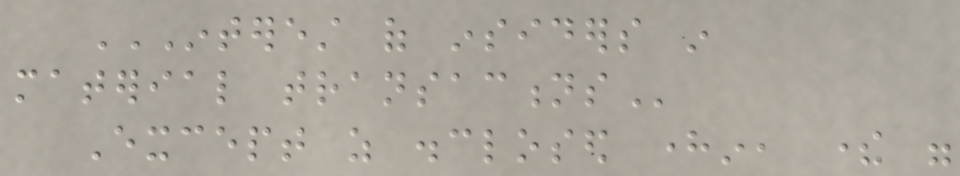INTEREST OF INSIDERS IN
MATERIAL TRANSACTIONS
Except as disclosed herein, there were
